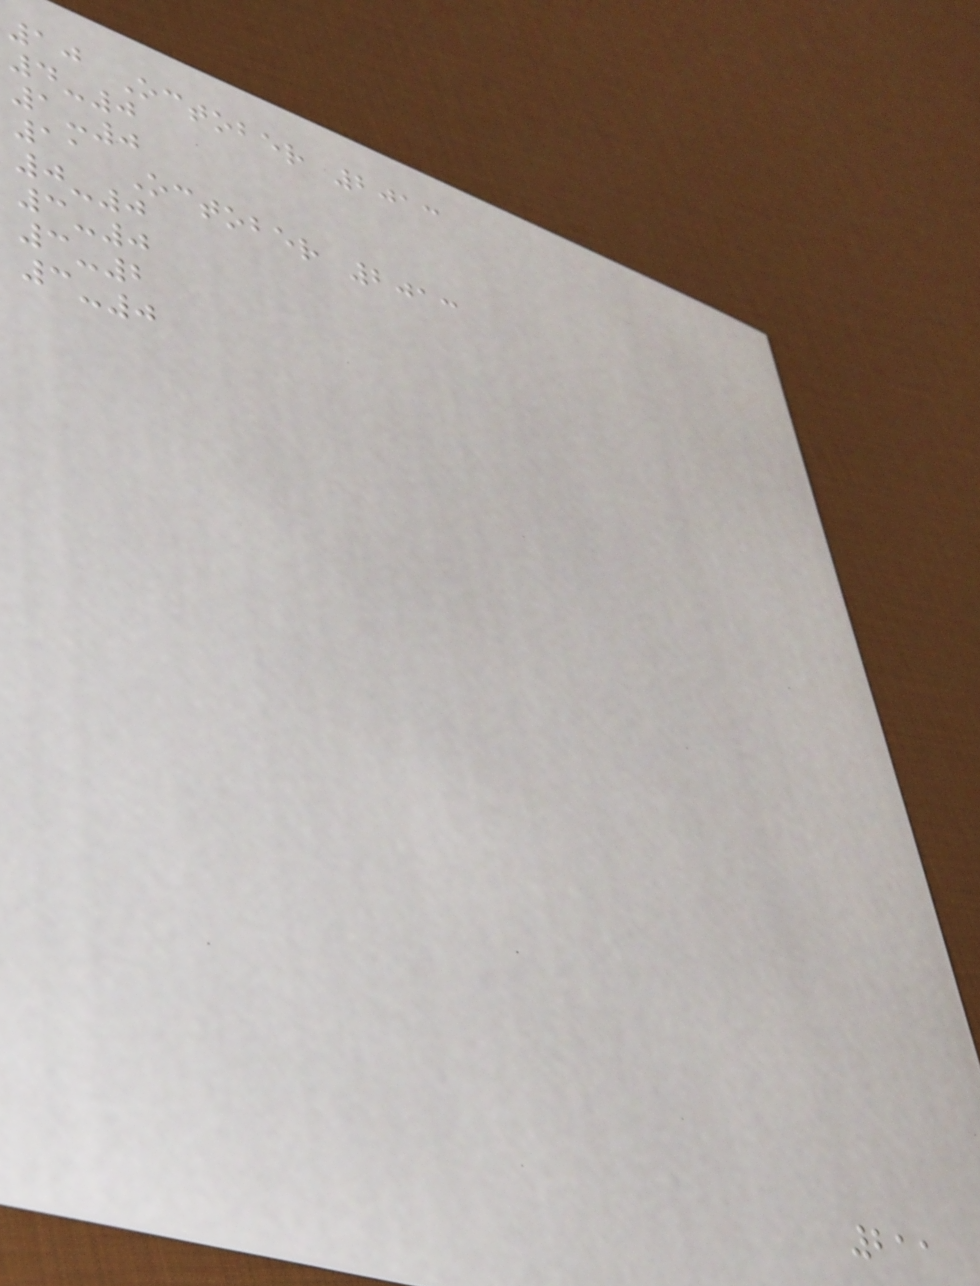10 October 2013
4-0
1-0
11 October 2013
0-0
3-0
3-2
3-0
211
